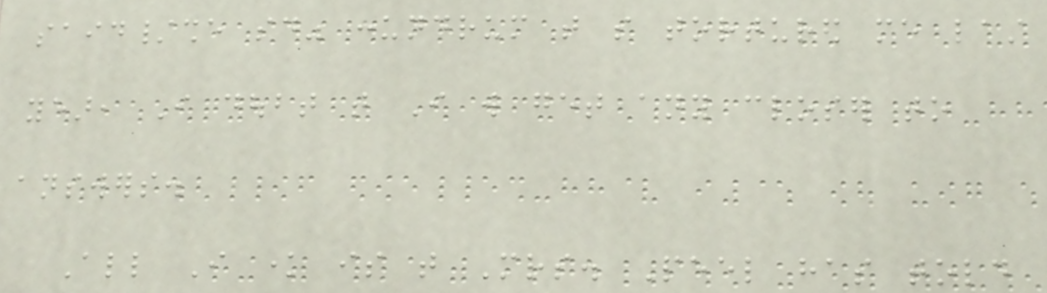said/she said" conundrum that so tortured me last
year, I doubt that I will get any closer to
answers.
All I know is that Mrs. Peel has told
